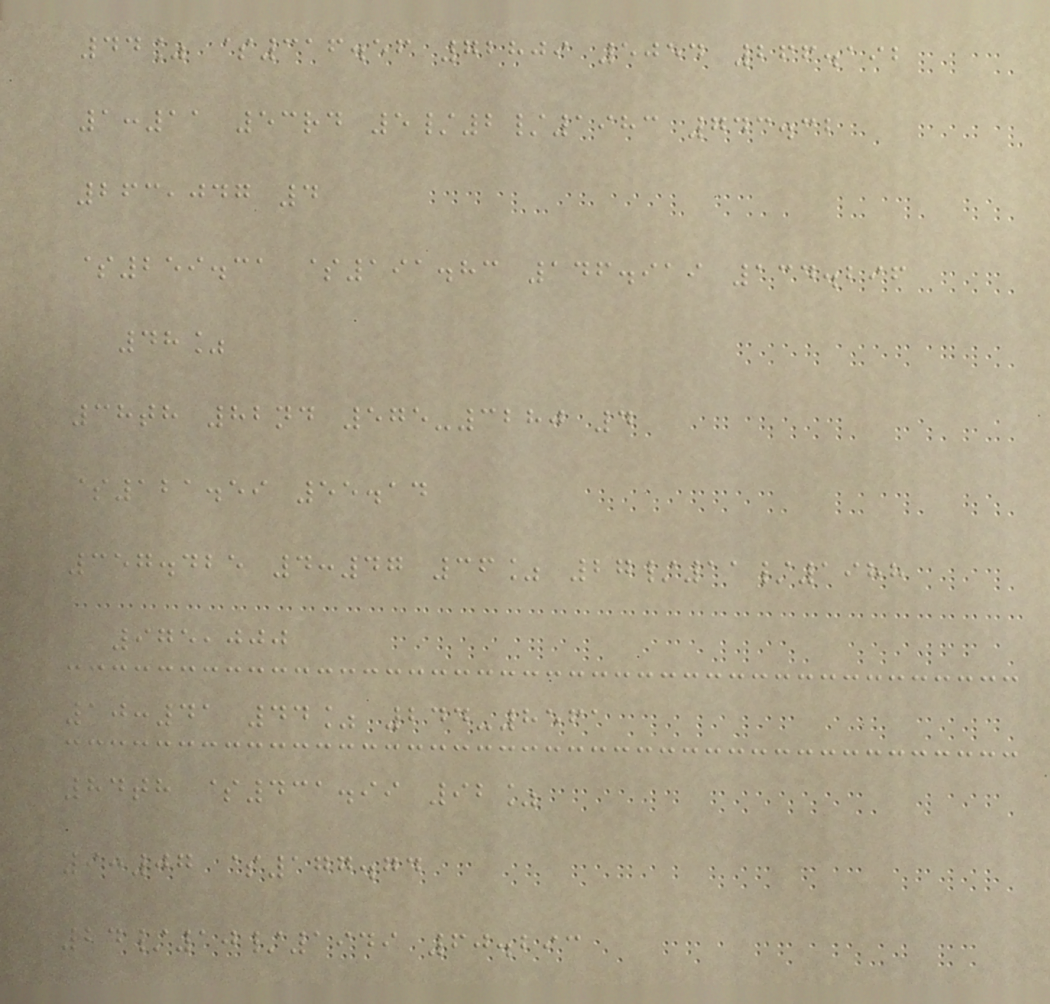44% $316.56 72809 5054 266.192
1:11 53rd 5/2/1983 743.32
263,047 4
$259.31 $191.83 146.919 134.296
48%
38th 82nd 575-3280 4
$121.59 55.14
357.425 4:47 36% 27/11/1988
975,000
10:41 44% 244-8561
84th $431.99 92%
9:07 $177.74
24/10/1949 60.293
